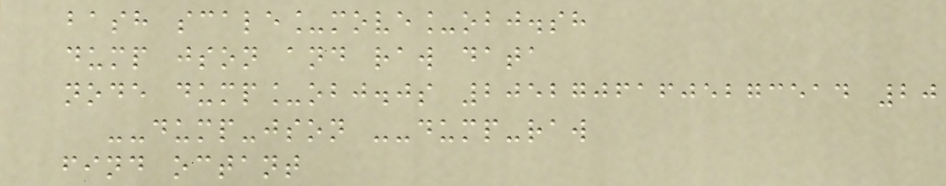bash scale_move_obj.sh
dump json and raw data
node dump_obj.js 20527061605273514 20
--dump-json --dump-raw
find octant
